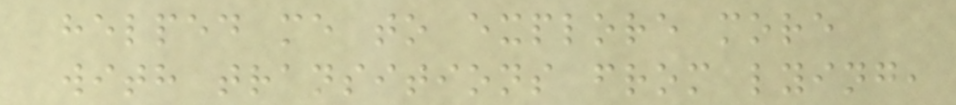helped me to explore more
with transitions from lying,
